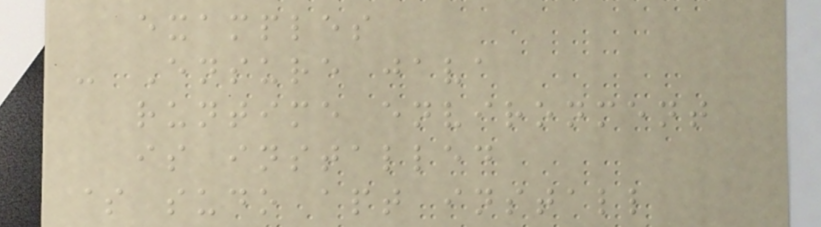examples
- Ensure java
runtime environment
is installed
$ sudo apt install
